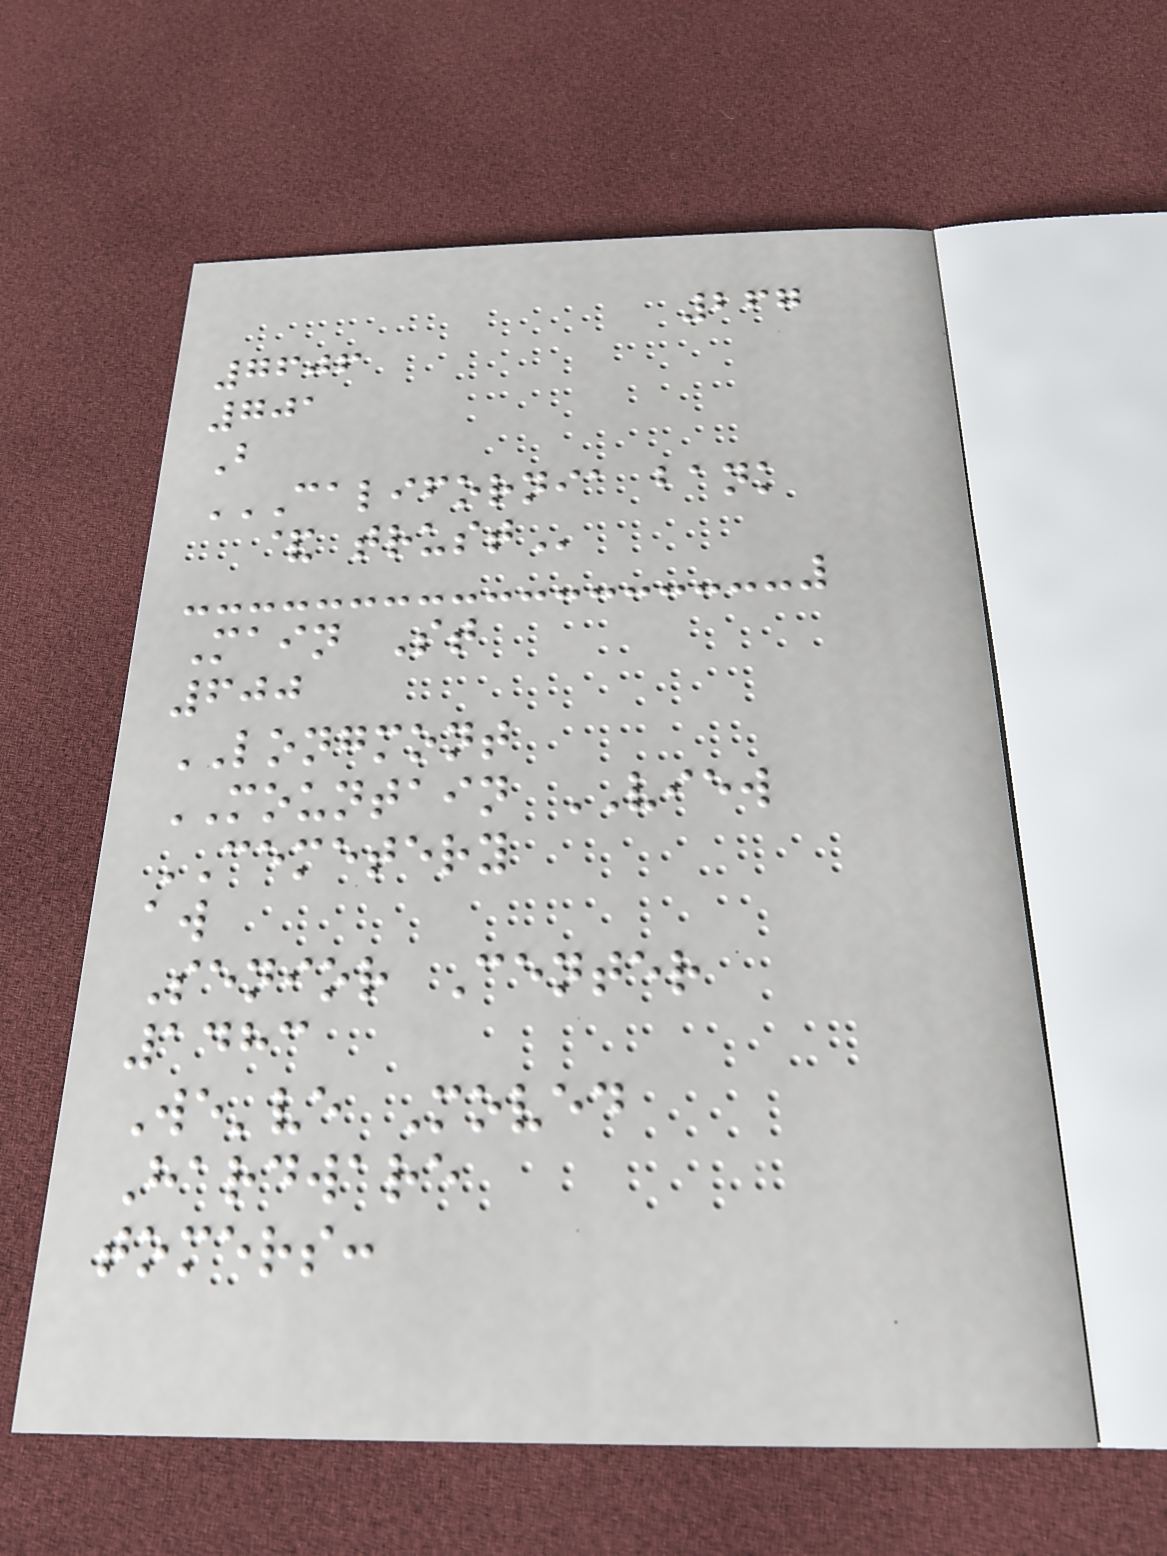267
7606
701
B
CALIFORNIA BANK
& TRUST
Main St
600
LONGMONT
MOUNTAIN VIEW
CEMETERY
aw
Senior Center
1483
We've Moved
Hardware
tomers:
